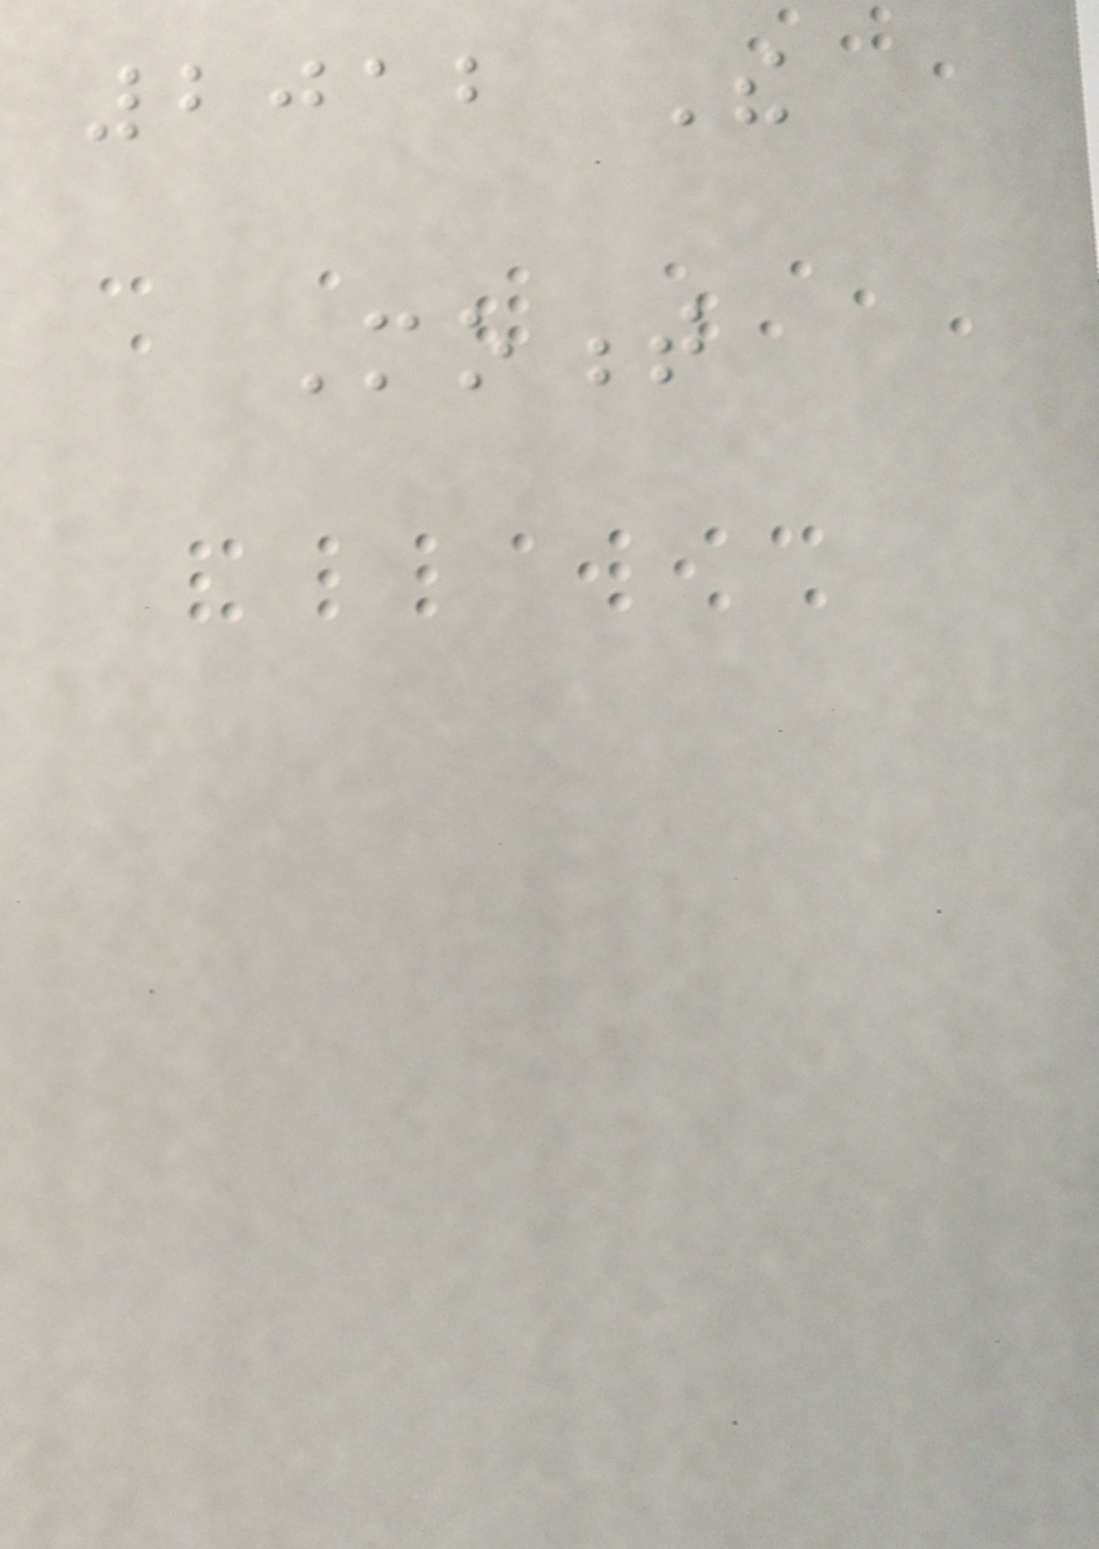2012 The
Moment
